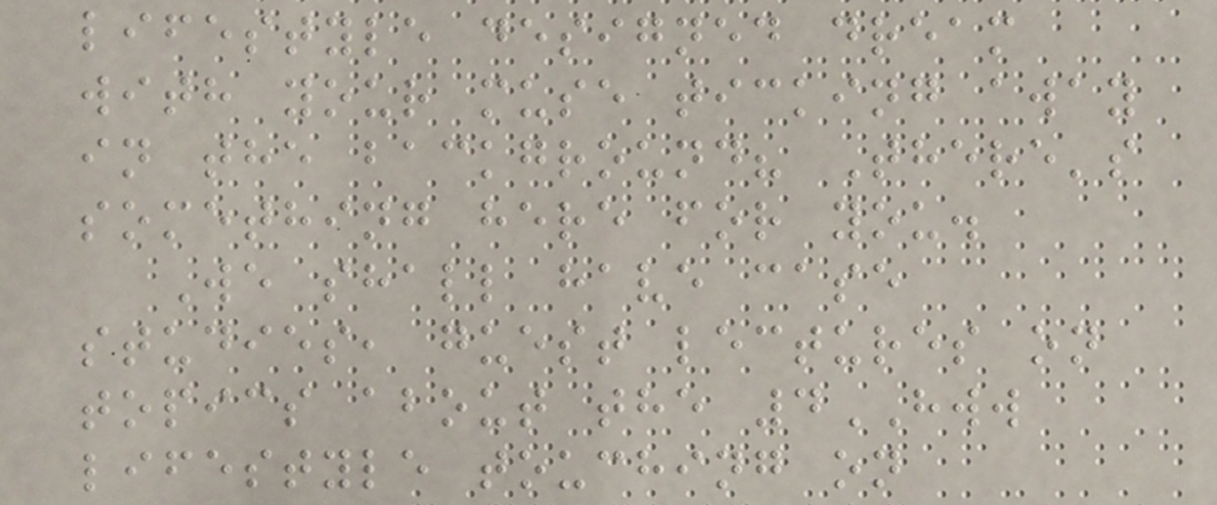lifestyle designed dream
with your muse ticking away
in the background? There's
something here for you.
We shall have case
studies, guest lectures on
topics about the 4HWW
lifestyle touching on
